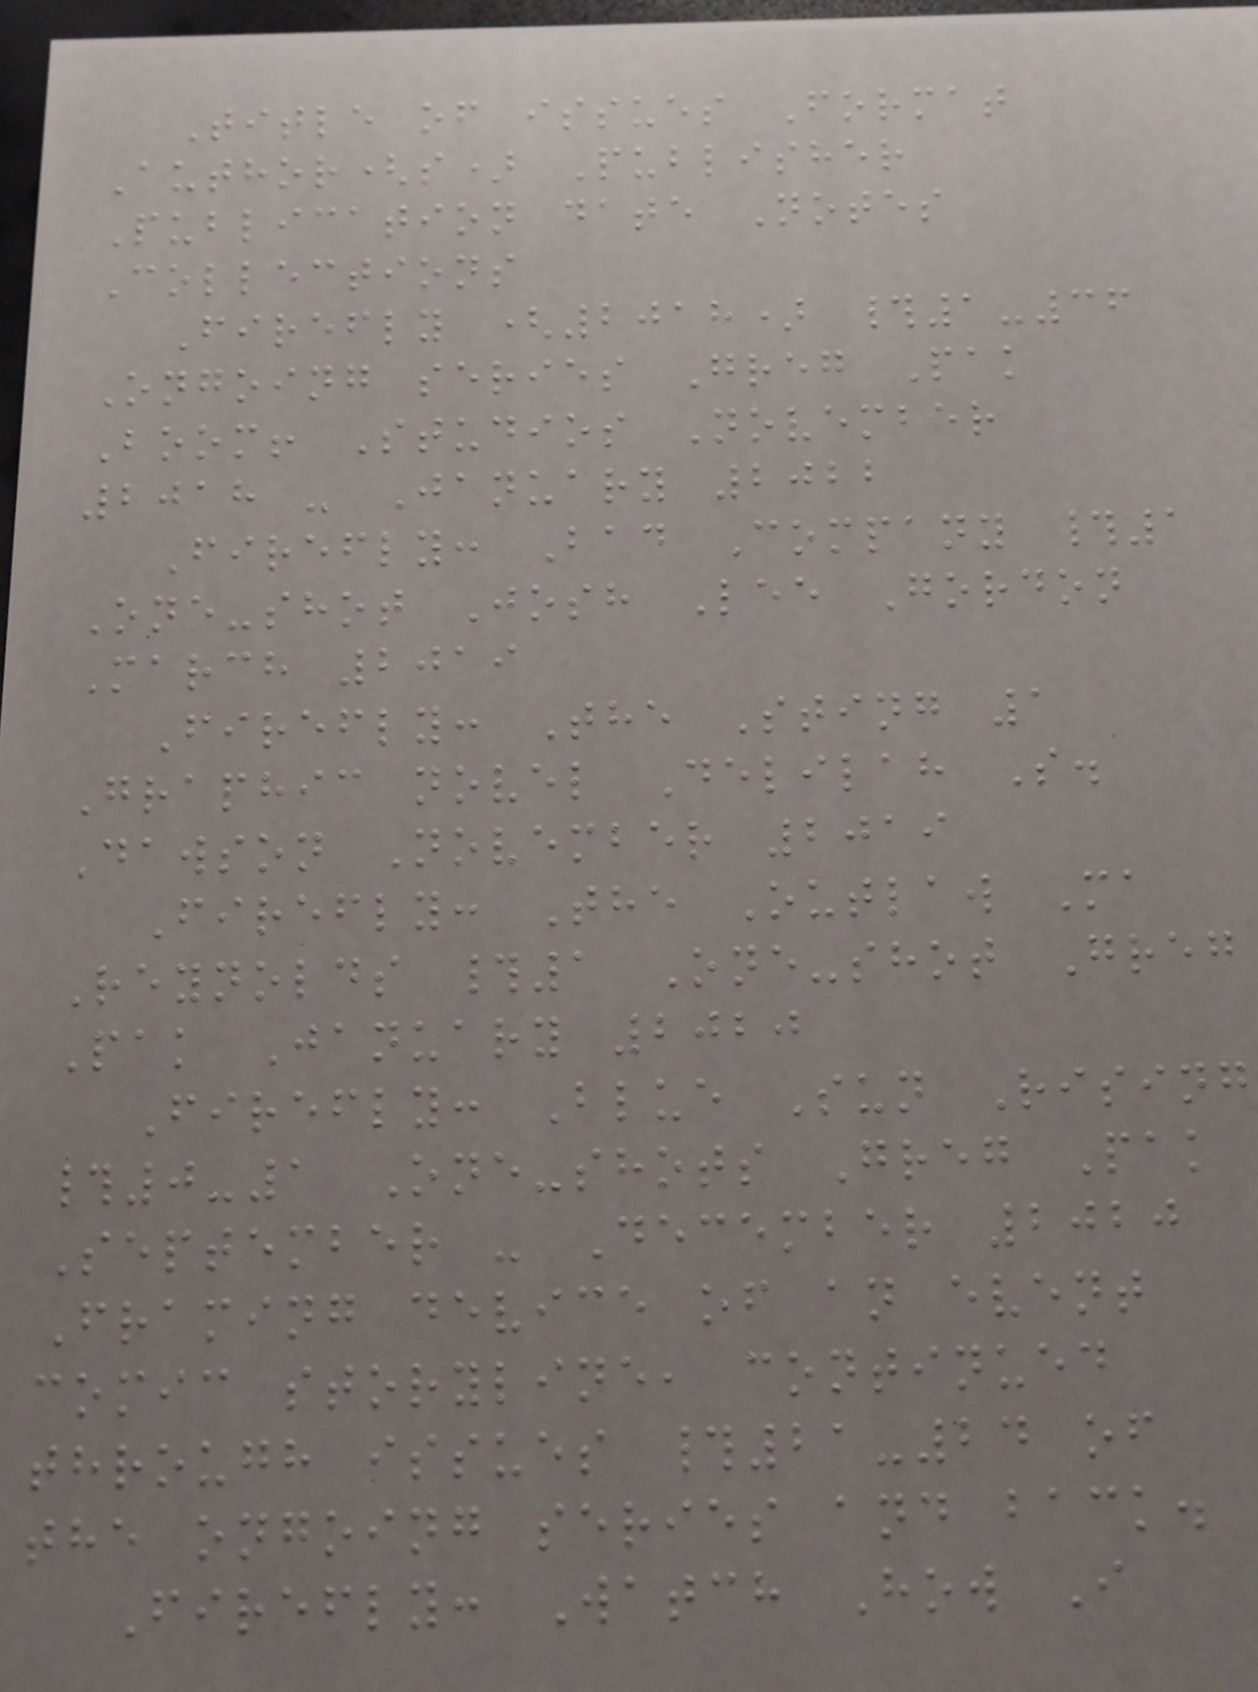Title of issues Format
Author(s) Publisher
Publication date Notes
Collections
Firefly (2018) #1-36
Ongoing series Greg Pak
Boom! Studios November
2018 - January 2022
Firefly: Bad Company #1
One-shot Josh Lee Gordon
March 2019
Firefly: The Sting 1
Graphic novel Delilah S.
Dawson November 2019
Firefly: The Outlaw Ma
Reynolds #1 One-shot Greg
Pak January 2020
Firefly: Blue Sun Rising
#0-1 One-shots Greg Pak
September - December 2020
Framing device of an event
comic storyline, continued
through issues #21-24 of
the ongoing series and back.
Firefly: Watch How I
